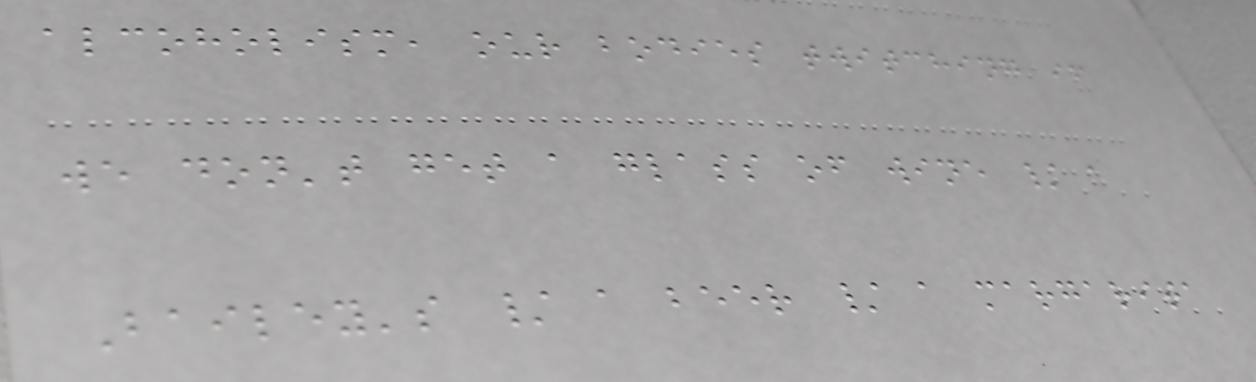alcoholism, our bodies twitching if
we don't get a glass of wine / a
Bailey's / a beer / a margarita
